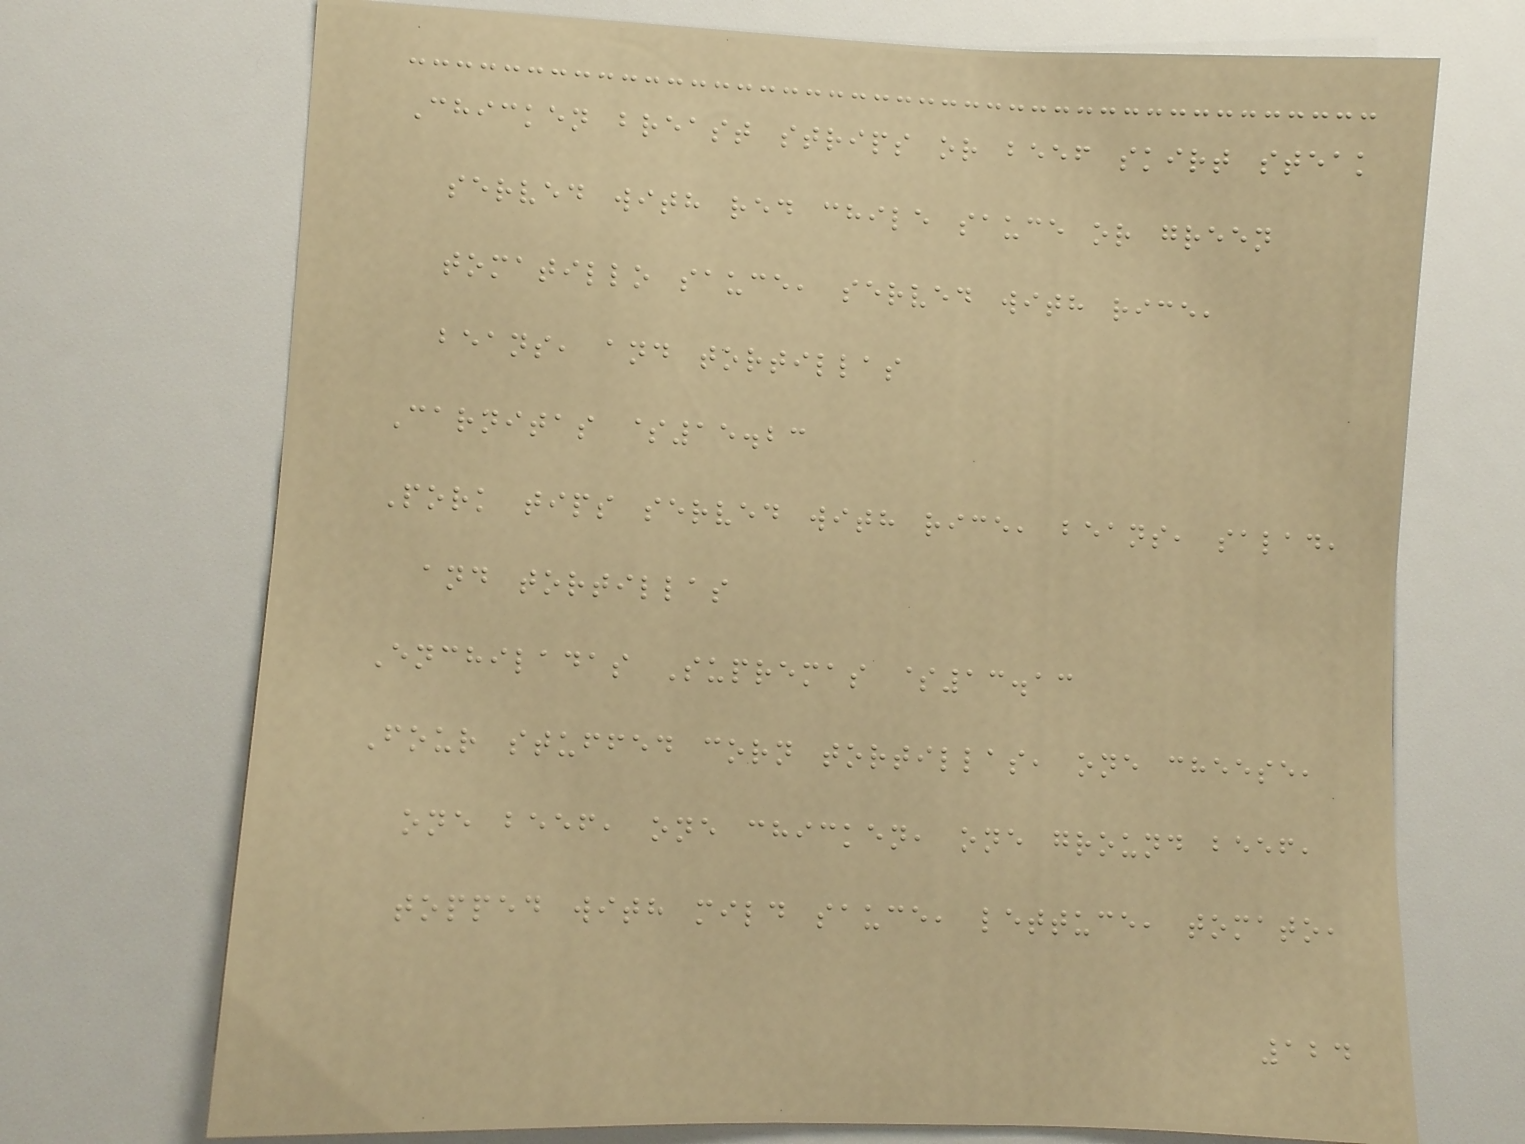Chicken breast strips or beef skirt steak
served with red chile sauce or green
tomatillo sauce, served with rice,
beans, and tortillas
Carnitas $15.23
Pork tips served with rice, beans, salad,
and tortillas
Enchiladas Supremas $13.13
Four stuffed corn tortillas, one cheese,
one beef, one chicken, one ground beef,
topped with mild sauce, lettuce, tomato,
124
